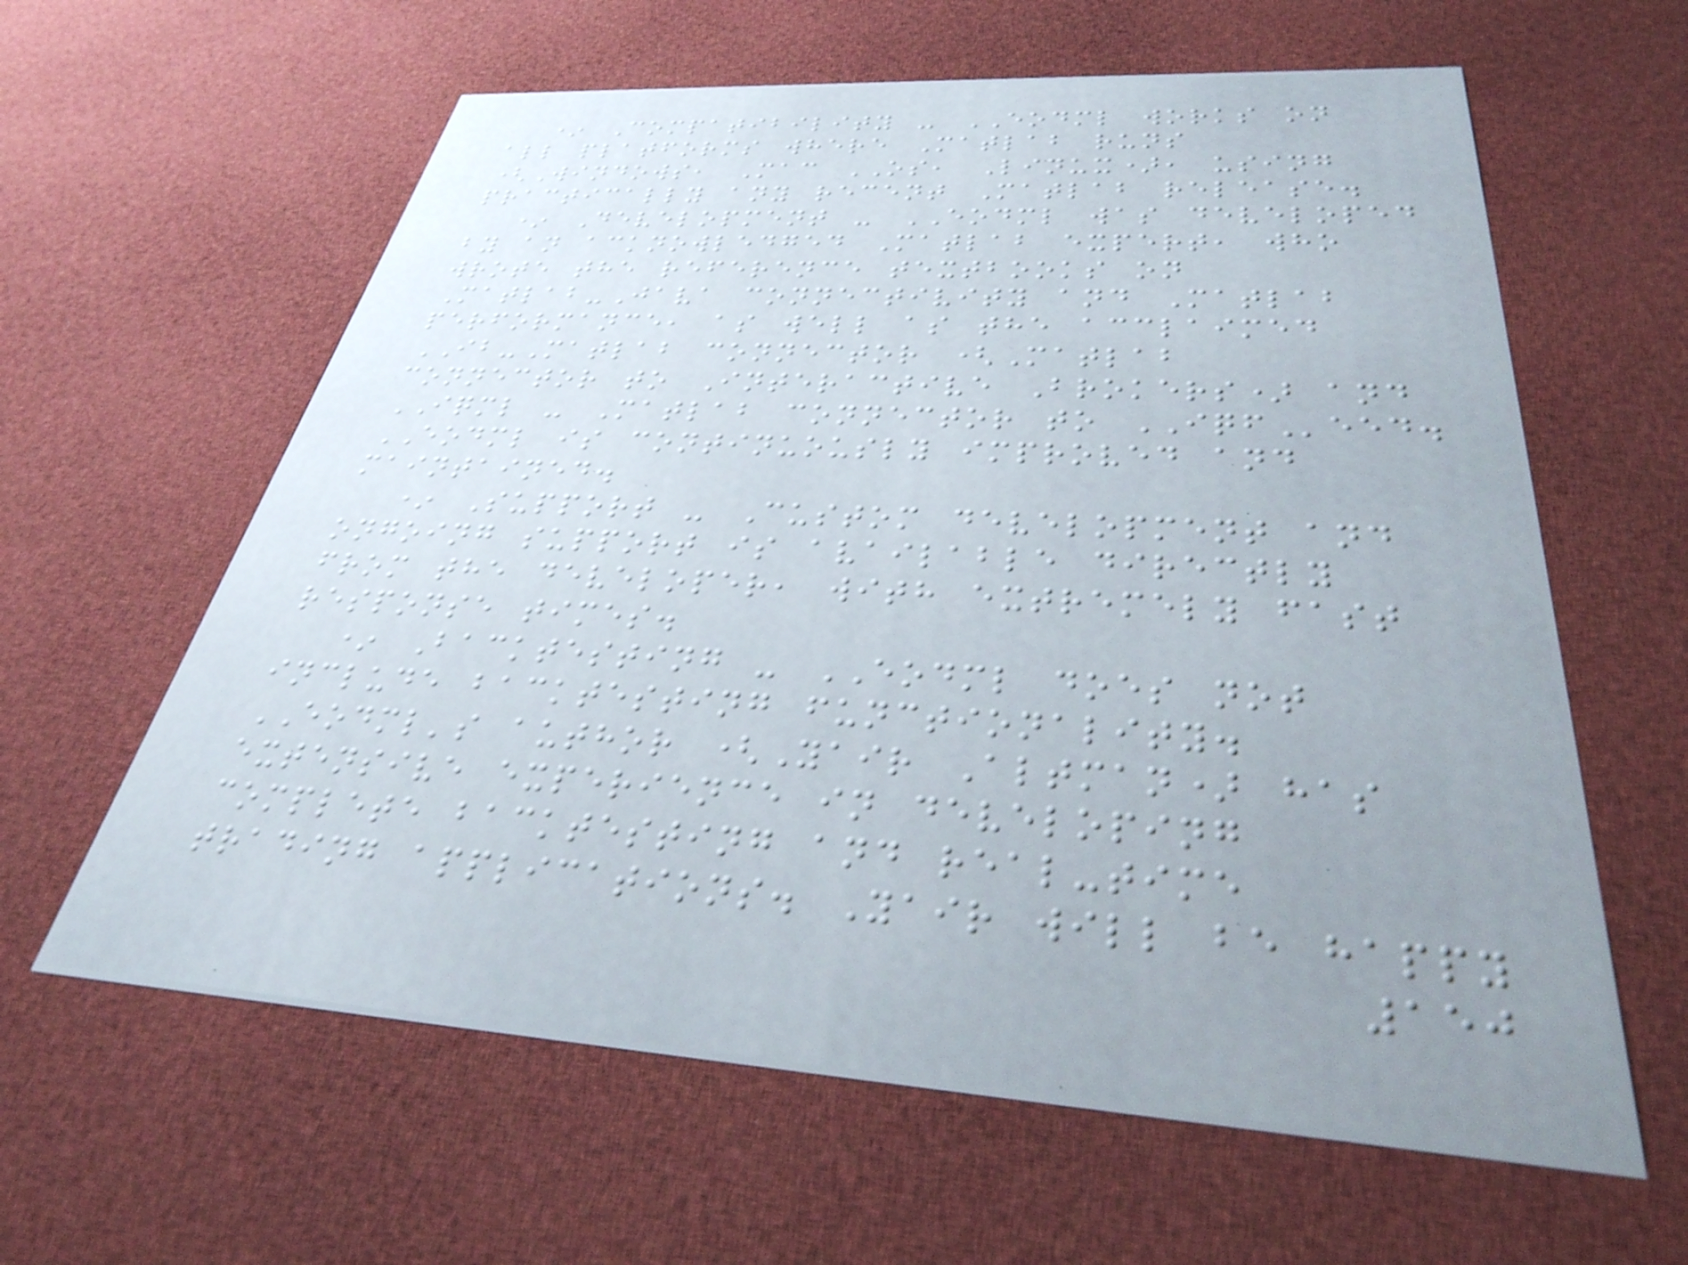* Compatibility - EODML works on
all platforms where Matlab runs
(Windows, Mac OS, Linux), using
practically any recent Matlab release.
* Development - EODML was developed
by an acknowledged Matlab expert, who
wrote the reference textbooks on
Matlab-Java connectivity and Matlab
performance, as well as the acclaimed
IB-Matlab connector (Matlab
connector to Interactive Brokers) and
IQML - Matlab connector to IQFeed.
EODML is continuously improved and
maintained.
* Support - Custom development and
ongoing support is available directly
from the developer, with extremely fast
response times.
* Backtesting - EODML does not
include backtesting functionality.
EODML's author (Yair Altman) has
extensive experience in developing
complete backtesting and real-time
trading applications. Yair will be happy
150
